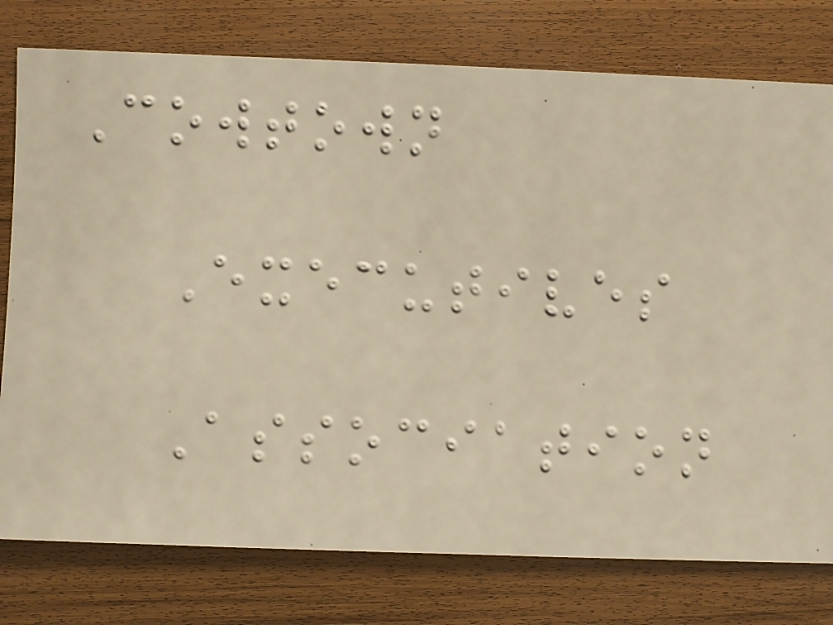Cowtown
Executives
Association
